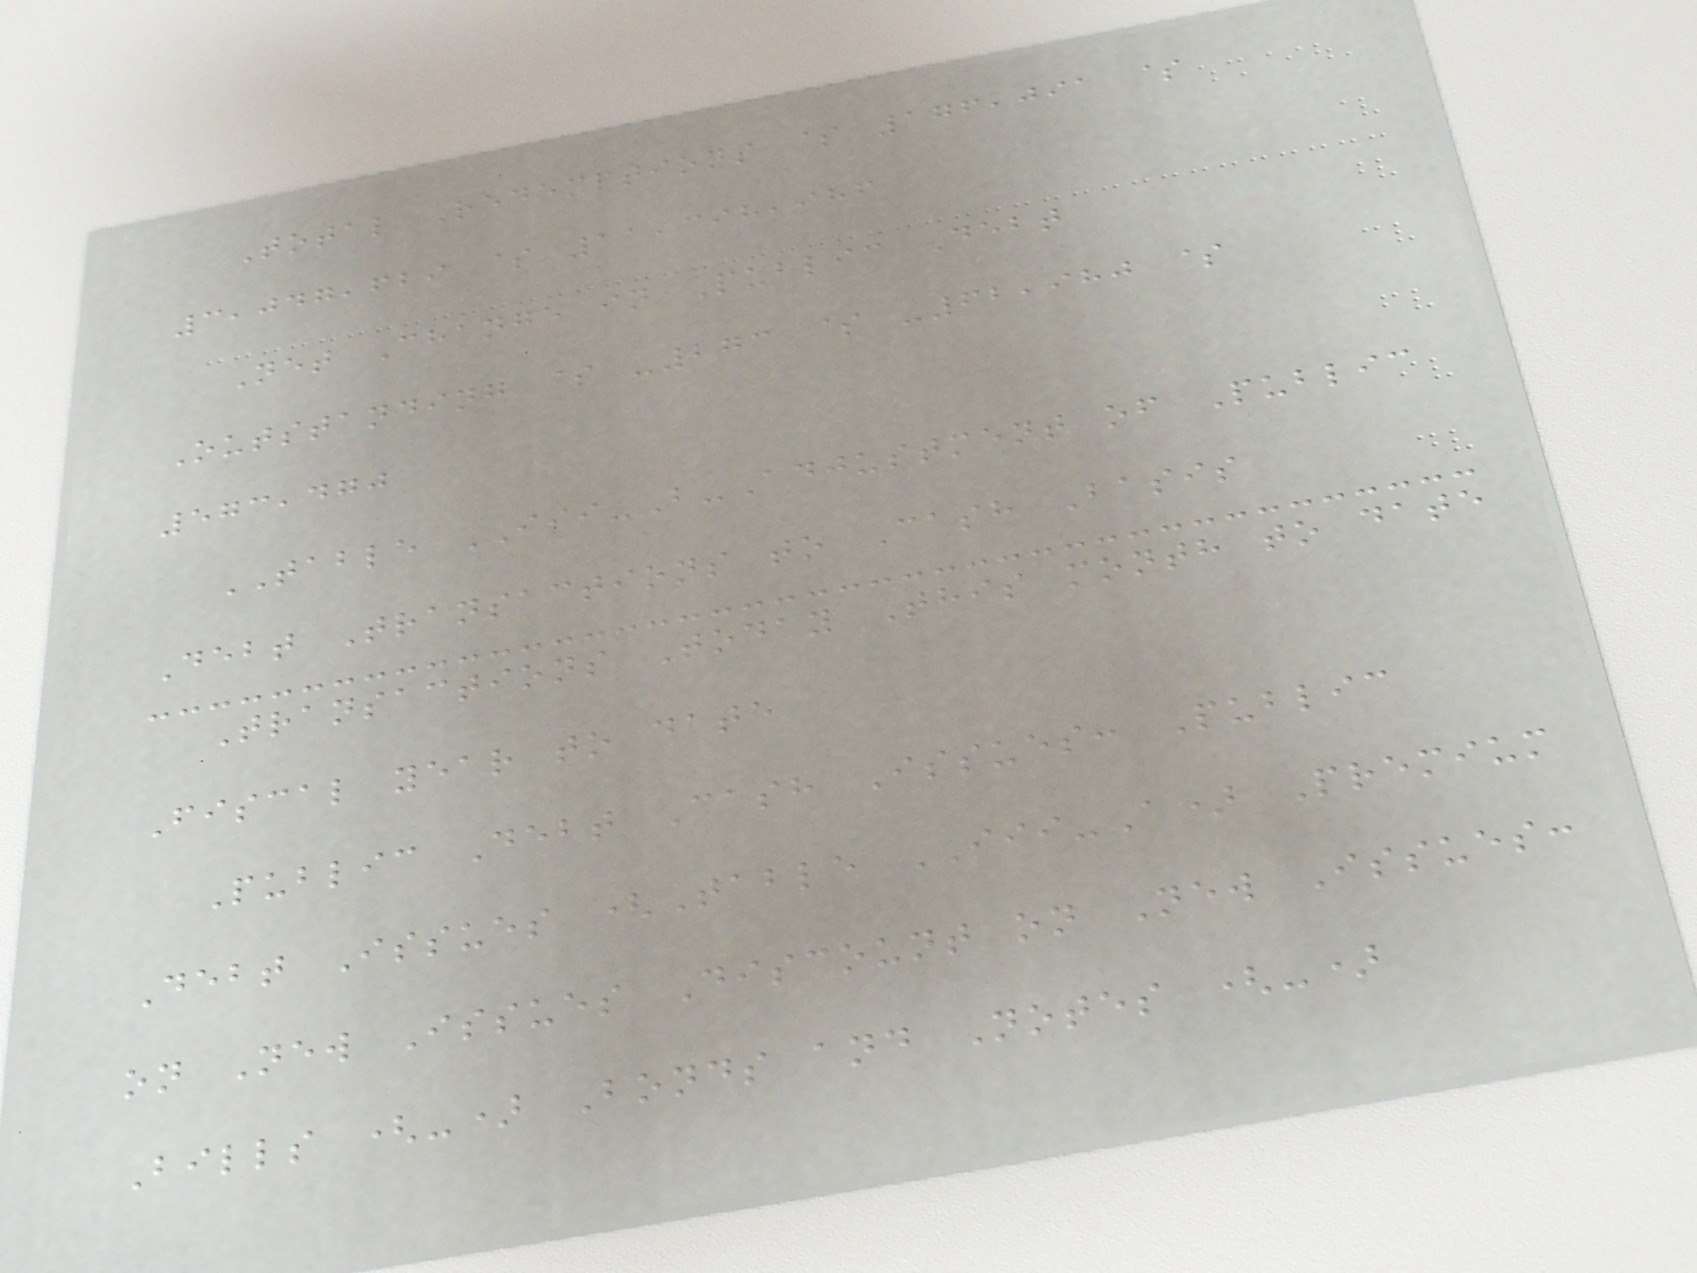Total Redemptions $ 176,091 $
3,047,629 $ 11,398,986
Net Change in Public Debt
Outstanding $ -273 $ -62,980 $
573,470
TABLE III-B-Adjustment of Public
Debt Transactions to Cash Basis
Transactions Today This month to date
Fiscal year to date
Public Debt Cash Issues: Public
Debt Issues (Table III-A) Premium
on New Issues Discount on New Issues:
Bills (-) Bonds and Notes (-)
